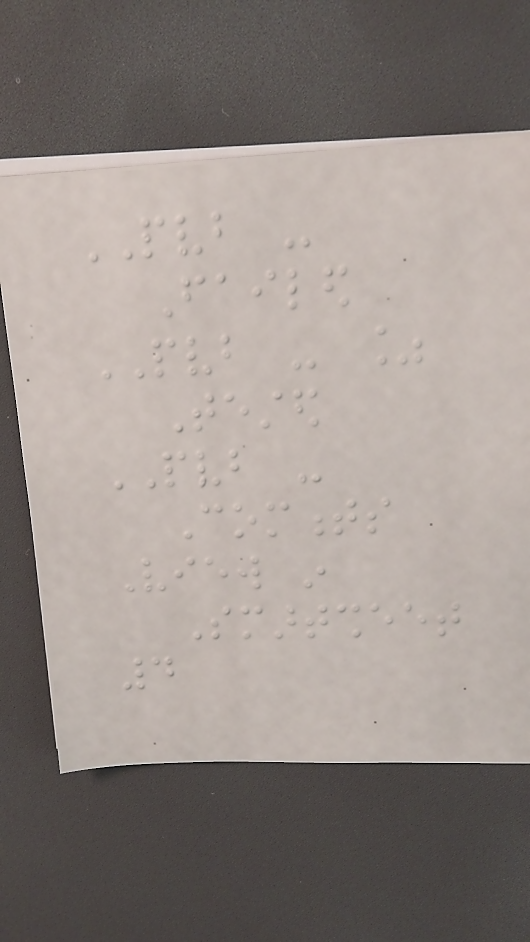PVB -
Failed
PVB - %
Tested
PVB -
Comments
View in
Smartsheet
4
